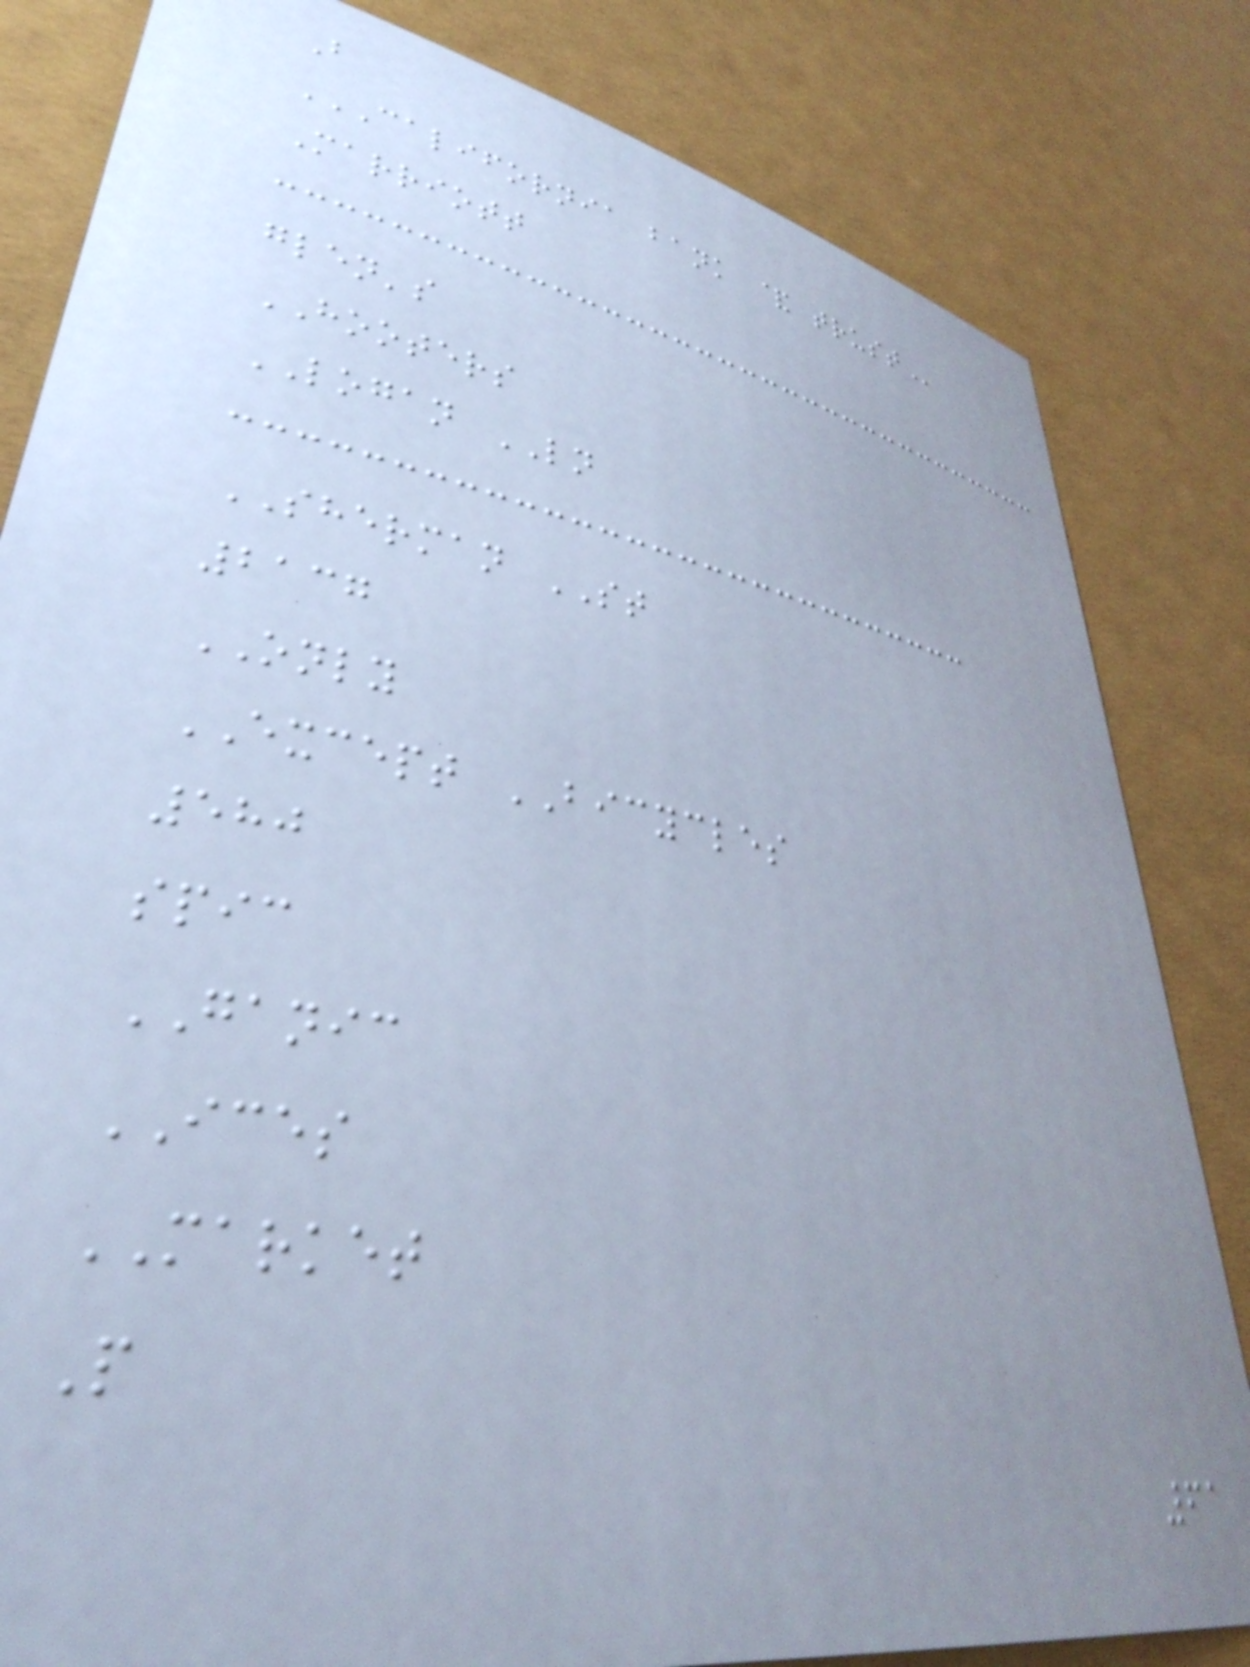B
CALIFORNIA BANK & TRUST
Marriott
glen's
HOOTERS
LOGAN LN
SHERMAN ST
2137
ONLY
EXCEPT BICYCLES
580
spic
GANIC
ICES
MARKET
P
61
